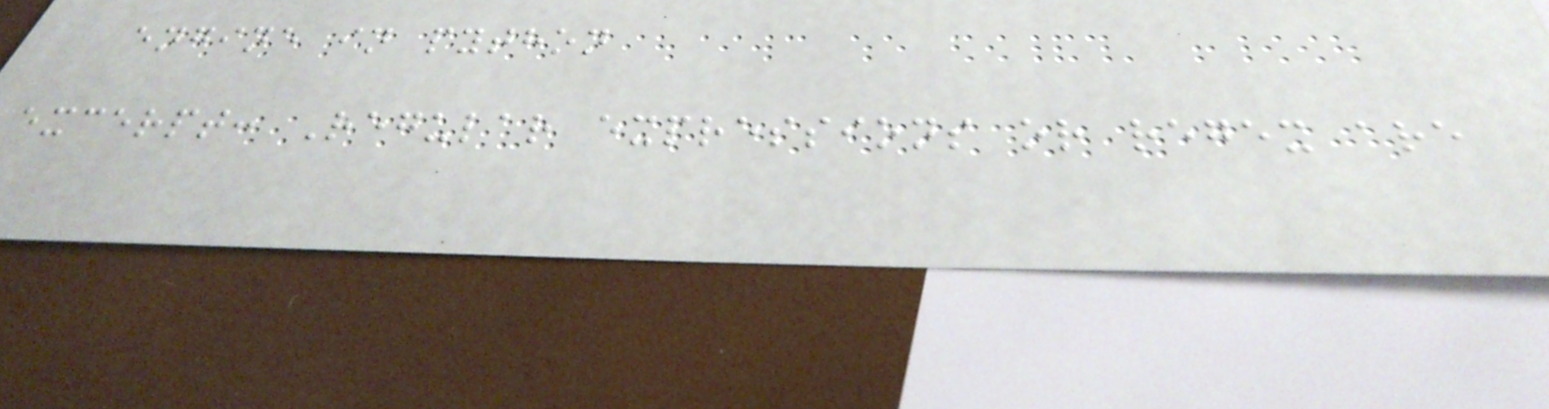engine in python
excerpt: Regular expressions or regex are
